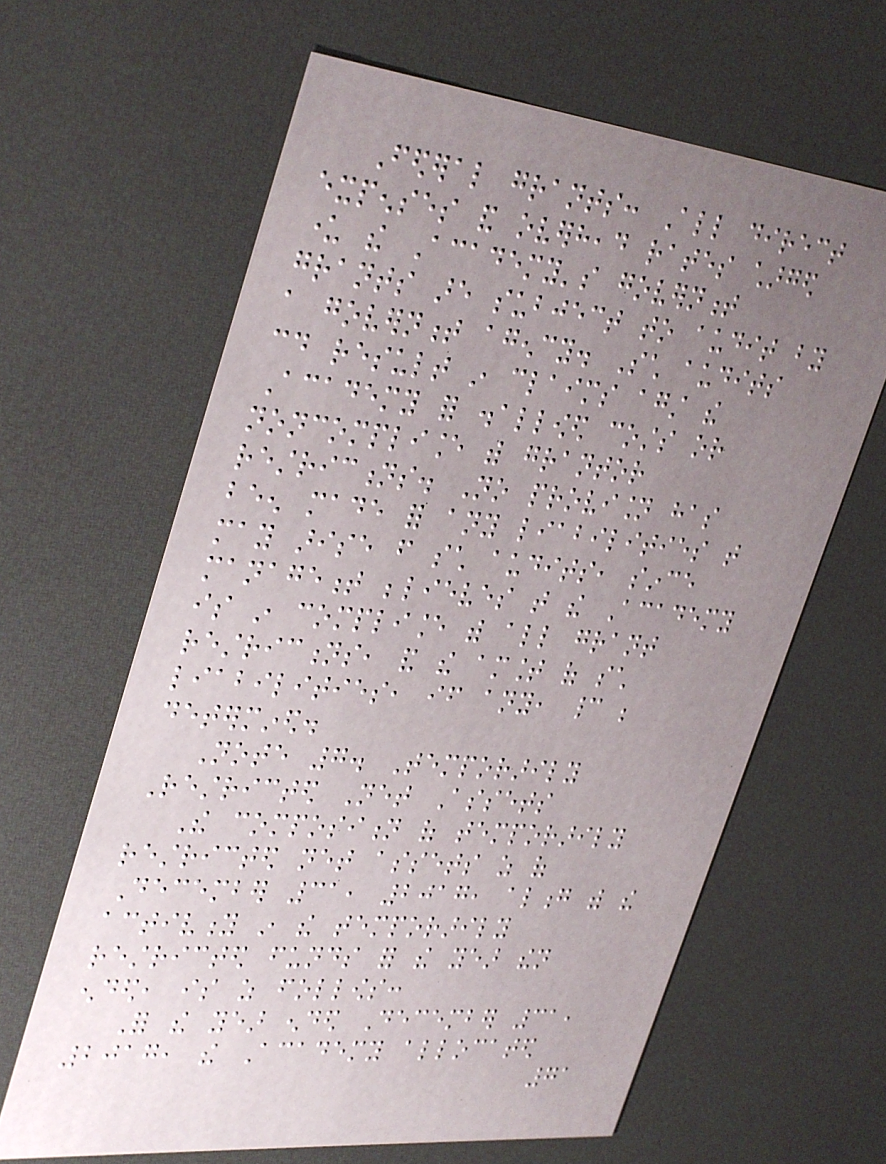Federal grants: All direct
expenses and overhead rates charged
under the Academy's government
grants are subject to audit by
a government agency. Such audits
could result in claims against the
Academy for disallowed costs or
noncompliance with grantor
restrictions. No provision has
been made for any liabilities that
may arise from such audits, since
management believes that the Academy
is in compliance with all grant
restrictions, and the amount of such
liabilities, if any, cannot be
determined.
Note 7. Temporarily
Restricted Net Assets
The composition of temporarily
restricted net assets as of
December 31, 2017, along with the
activity in the temporarily
restricted funds for the year then
ended, is as follows:
For the year ended December 31,
2017, the Academy allocated
71
